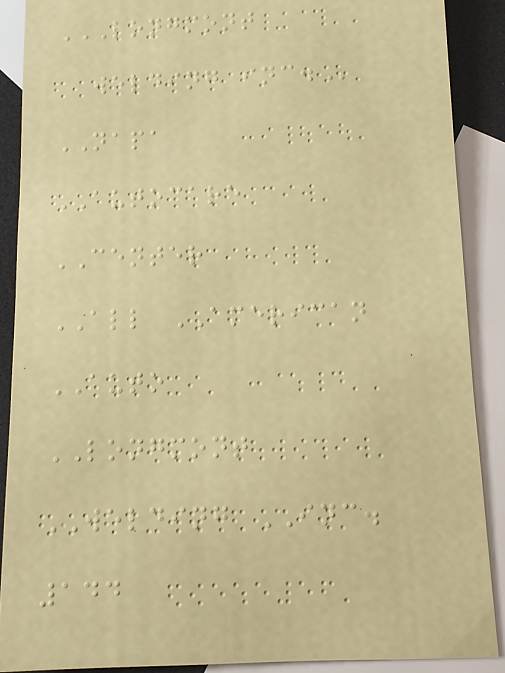LONGMONT
WELDING INC.
NAPA
AUTOCARE
CENTER
ALL AMERICAN
AUTO
LONGMONT
WELDING INC.
144
